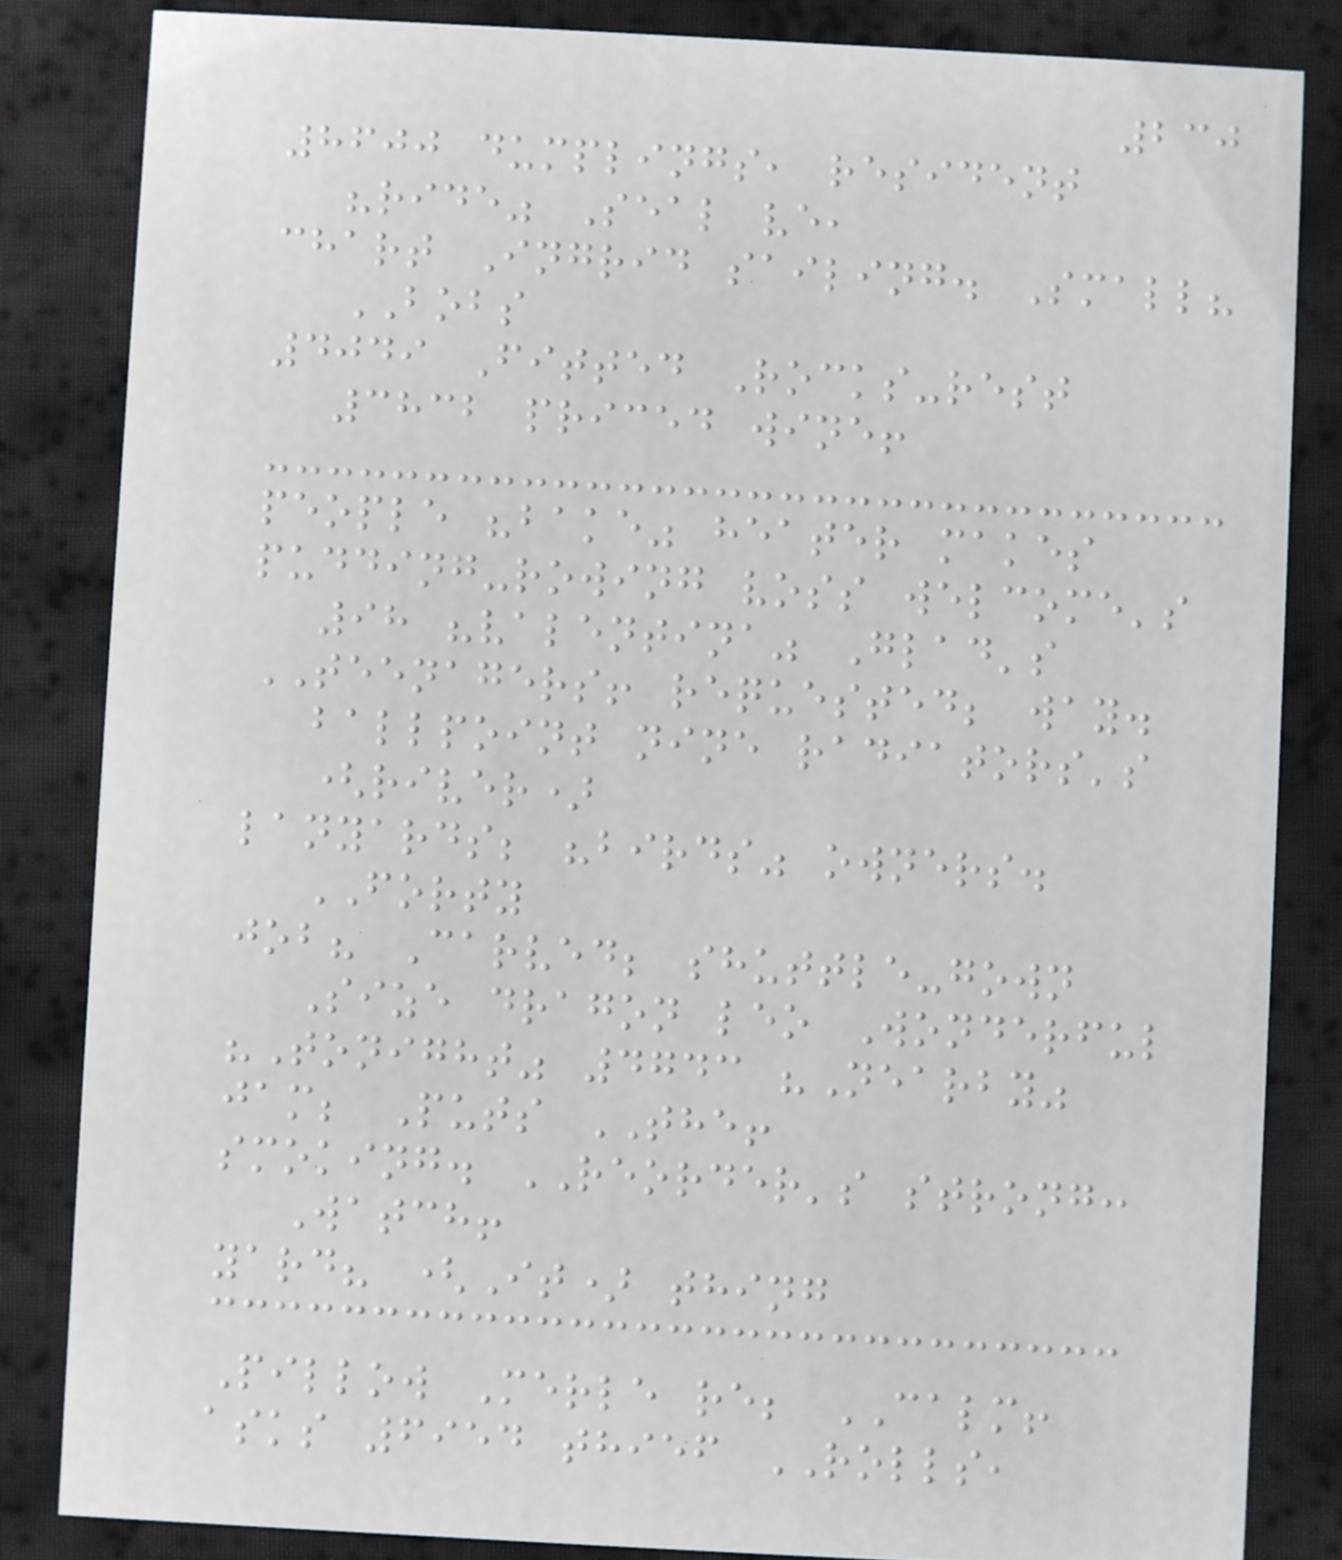230
8600 dumplings, resident
"ride" Seal ve,
chart Ingrid sailing. Small?
BOBS
4049 Fitted Rocks-rest
3832 priced wine!
people "bake" heater makes
pudding-rowing voss welcome's
98 "valentina" Glad's
TEENAGERS! requested; way.
ballpoint nine radiators's
(river)
lanyards; "birds" owners.
FORTY
job? Carved; shuttle-gown
Size dragon leo Wonderful
"Tonight" 4743 "Nearby"
jam; Puts THE!
smoking. REORDER's strong:
Watch!
yard? (It) thing
Pillow Merle re; CALM!
asks 6954 thief ROLLS,
